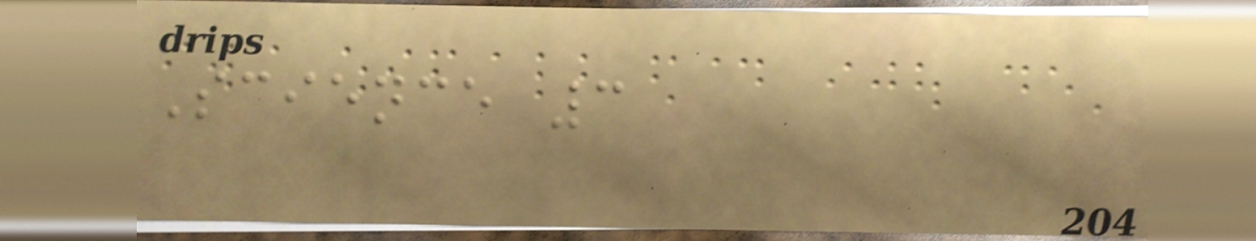Science 3
